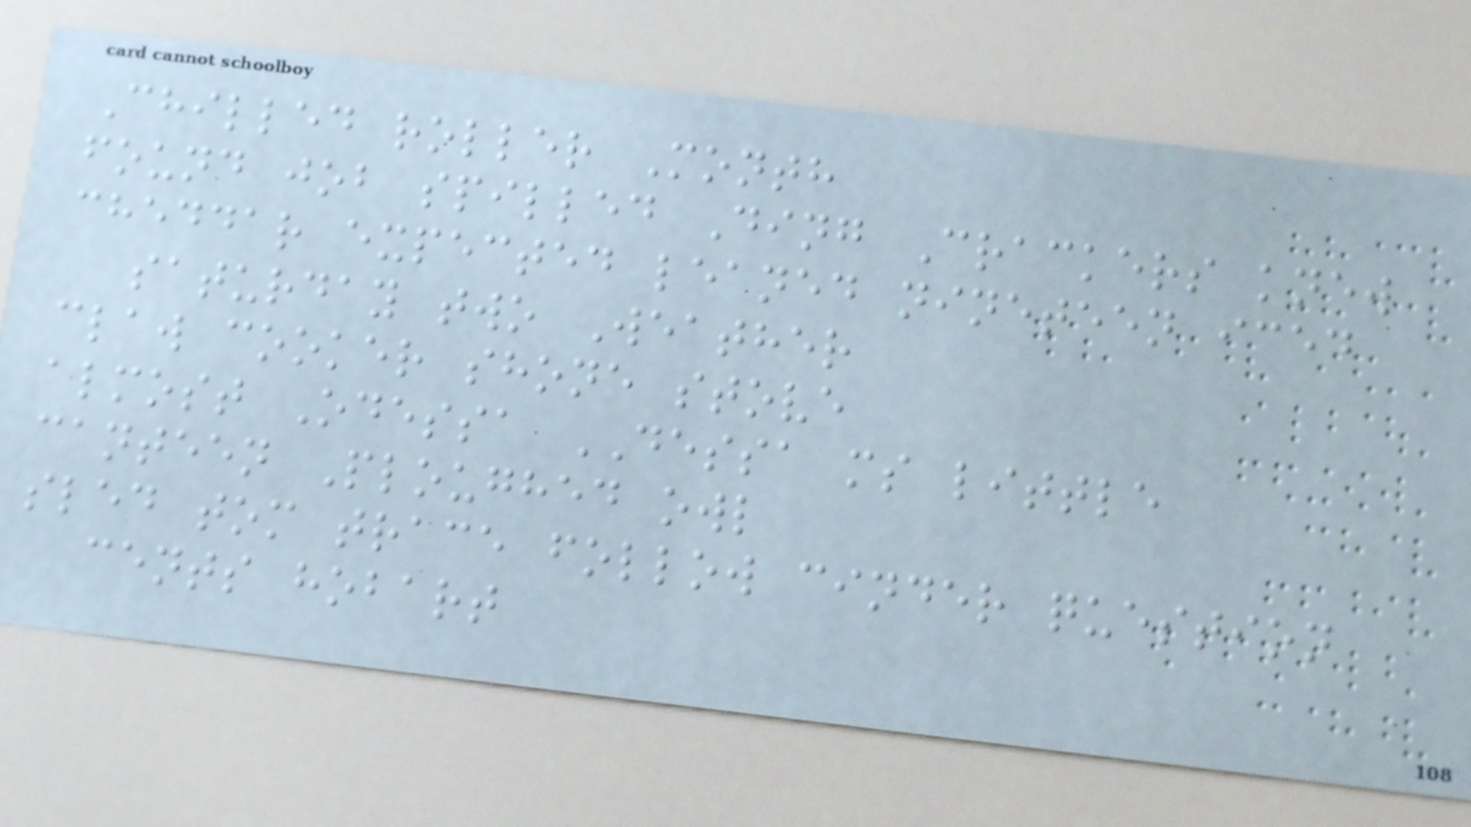Chilled roller Month
found job spilled Ding Crackers knew
cheddar expected leaned nineteen iced
saturday two Weather
claw cooker shone stove
almost Odessa DESSA ms little
canteen Ploughed owl
sled tom trace follow cinder question
cents hobart
